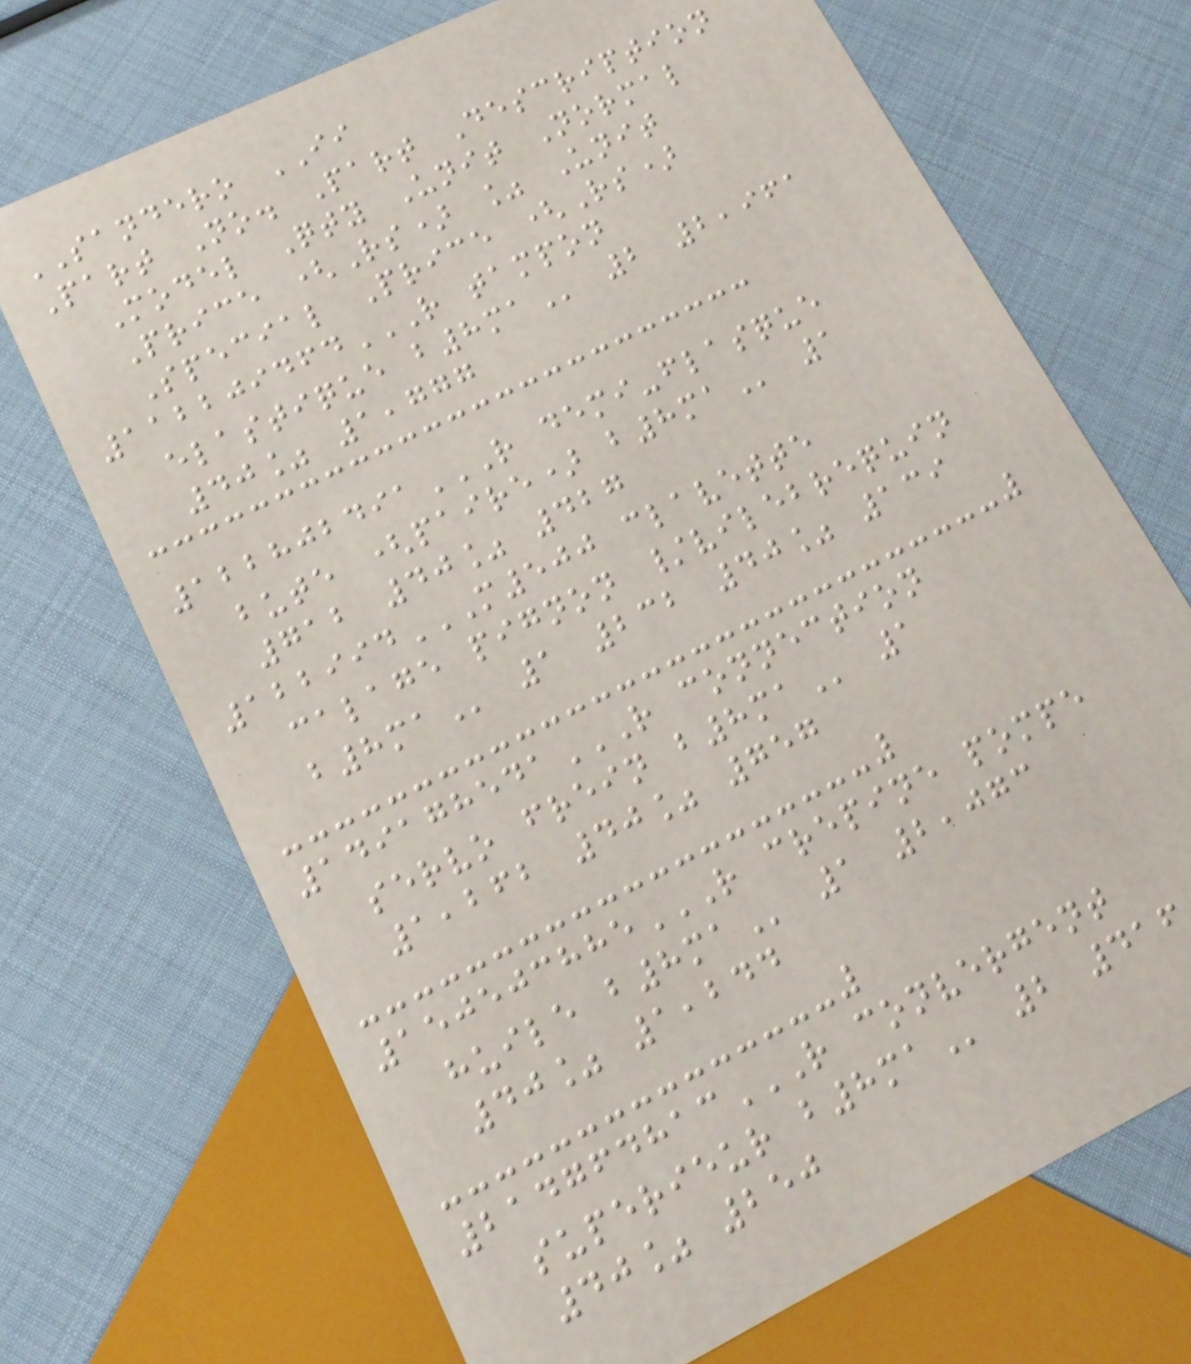SANDERO II
Part No. Part Description
Model Qty Unit Normal
Price (Rs) % Unit
Special Price (Rs)
112209464R TAMPON
ELASTIQUE B8MA 2 2,961
40% 1,777
122802491R DEMI-FLASQUE
BUTE (PAIRE) B8MA 1
712 40% 427
122994M500 CLAVETTE
CALAGE PIGNON /VILEBREQUIN
B8MA 1 232 40% 139
149178541R CONNECTION
SERVO FREIN B8MA 1
1,262 40% 757
150503885R CREPINE POMPE
HUILE B8MA 1 2,073
40% 1,244
214764813R CONVERGENT
SUPERIEUR B8MA 2 416
40% 250
